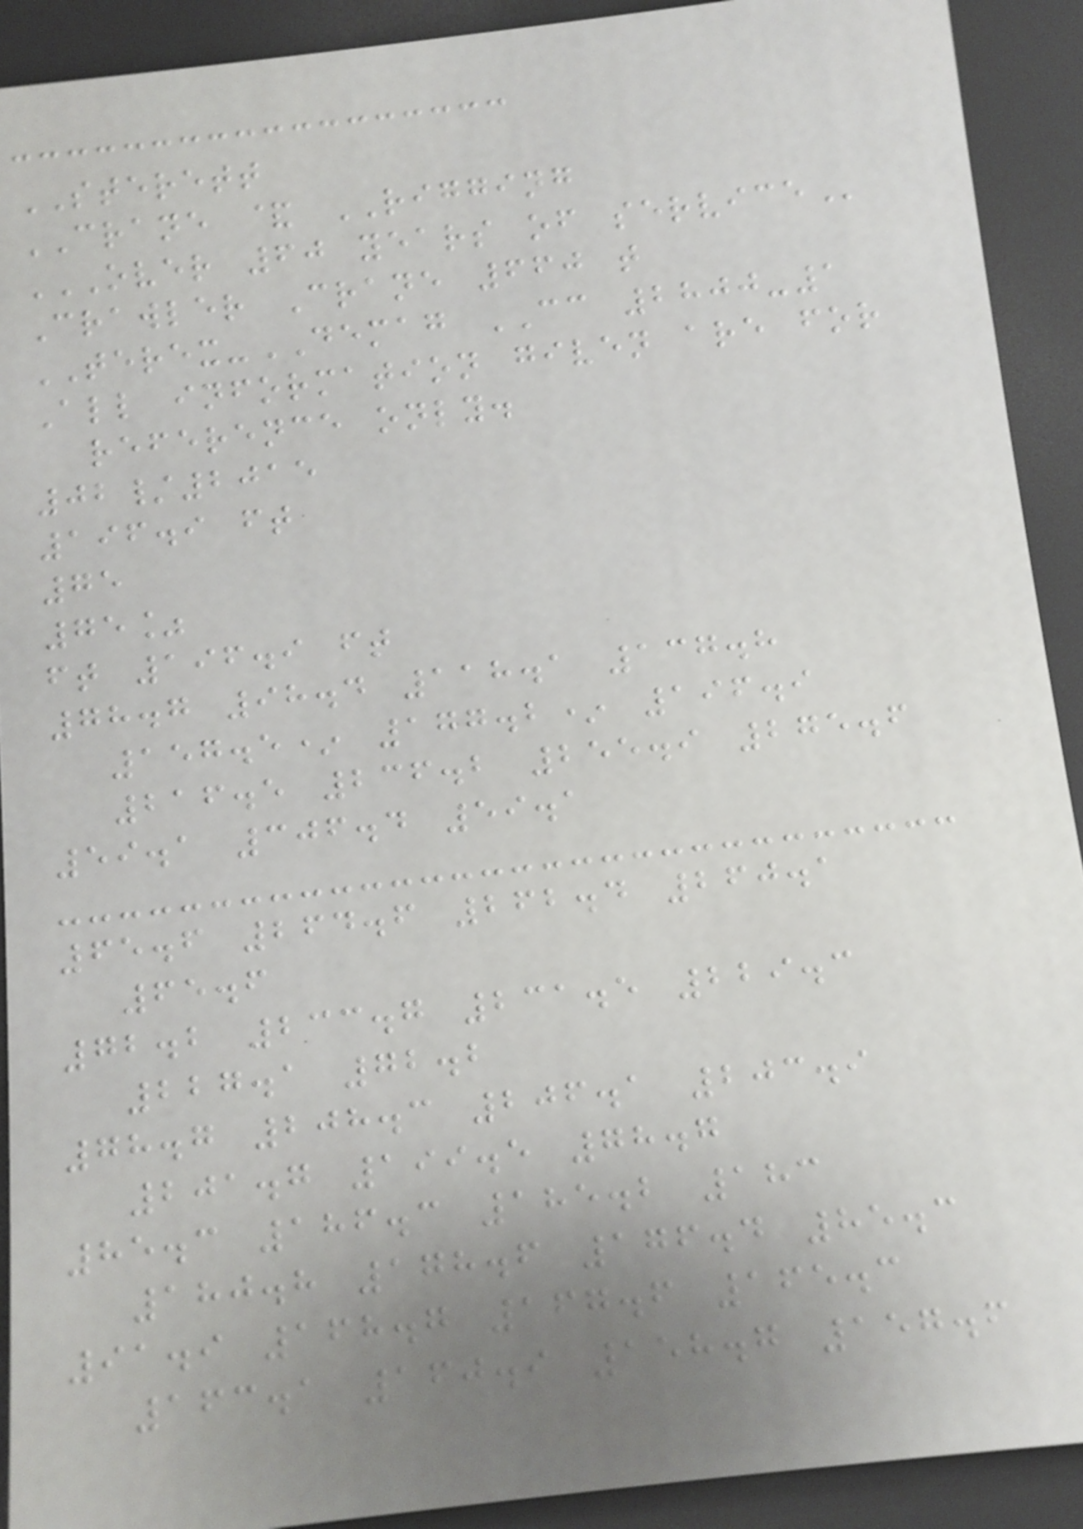STERETT
CRANE & RIGGING
OVER 60 YEARS OF SERVICE
Crawler Crane 660 t
TEREX-DEMAG CC 2800-1
All information given are for
reference only.
02/2015
196.9 ft
75
75%
ft 196.9 ft
78.7 98.4 118.1 137.8
157.5* 177.2* 196.9
216.5 236.2 255.9 275.6
59.1 306.4 59.1
65.6 264.6 262.4 260.1
65.6
72.2 233.7 231.5 229.3
227.1 72.2
78.7 208.3 206.1 203.9
201.7 199.5 78.7
85.3 186.3 185.2 183
180.8 178.6 176.4 85.3
91.9 168.7 167.6 165.3
163.1 160.9 158.7 157.6
